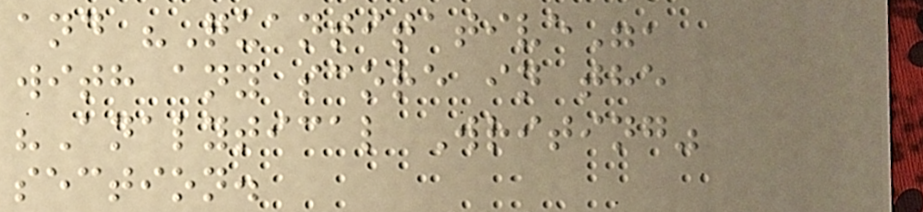and "Quantitative",
with any score in the
"Analytical Writing"
section.
